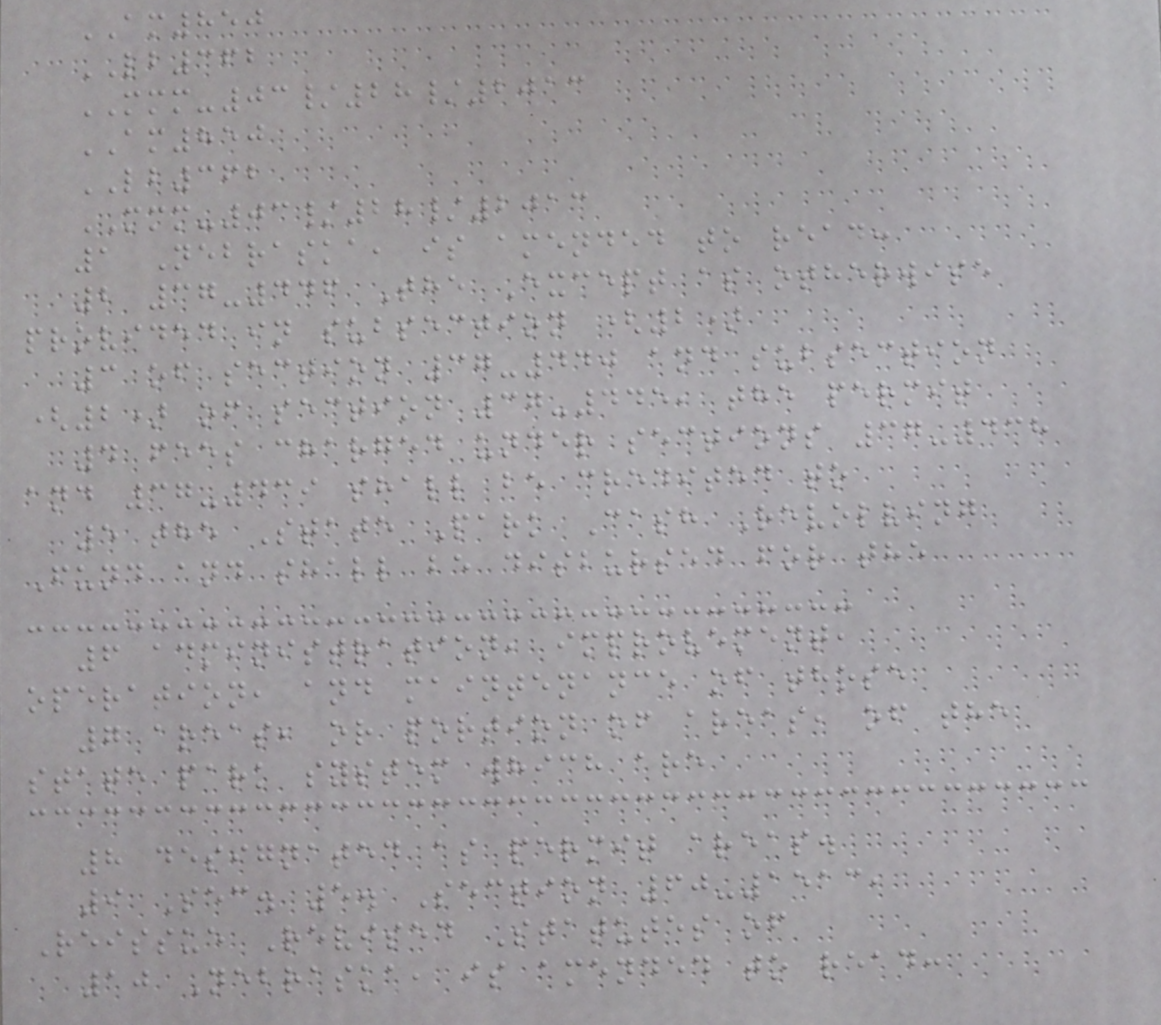AM850
LB362
MMM-03/28/2013
AM850
LB362
MMM-03/28/2013
1 Nebraska, is amended to read:
2 37-446 The Except as otherwise
provided in subsection (2)
3 of section 37-440 and subsection
(2) of section 37-445, the permit
4 fees charged under sections 37-438
and 37-439 shall be credited to
5 the State Park Cash Revolving
Fund and shall be disbursed for the
6 administration, improvement,
operation, and maintenance of those
7 areas, or portion of areas, of the
state park system which are
8 designated as permit areas.
9 Sec. 5. Section 60-1513,
Reissue Revised Statutes of
10 Nebraska, is amended to read:
